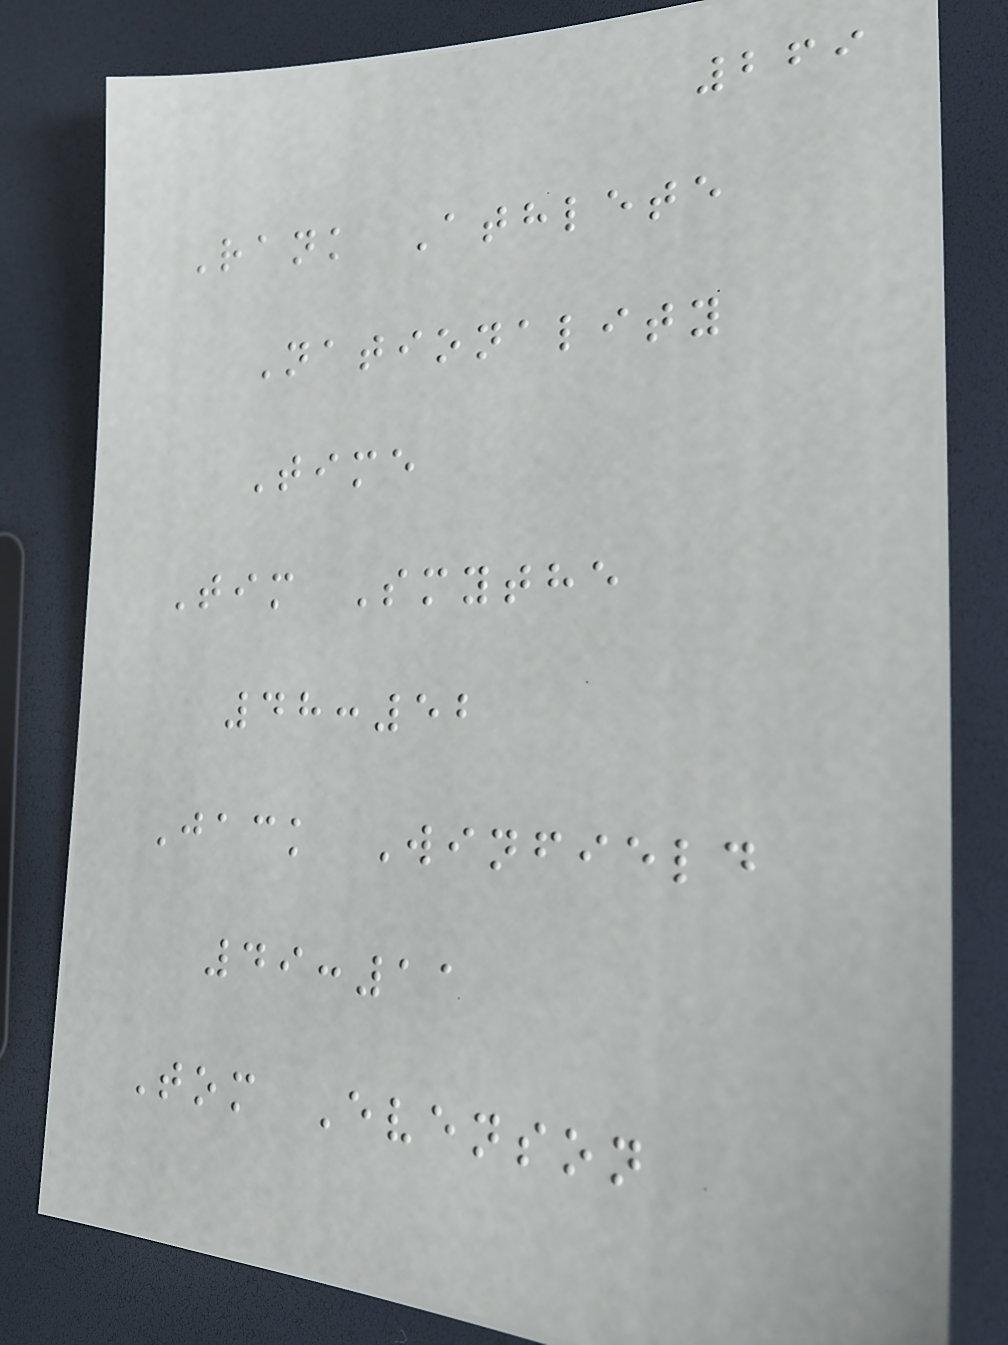269
Rank Athlete
Nationality
Time
Tim Smythe
48:52
Jack Winfield
49:11
Tom Evenson
